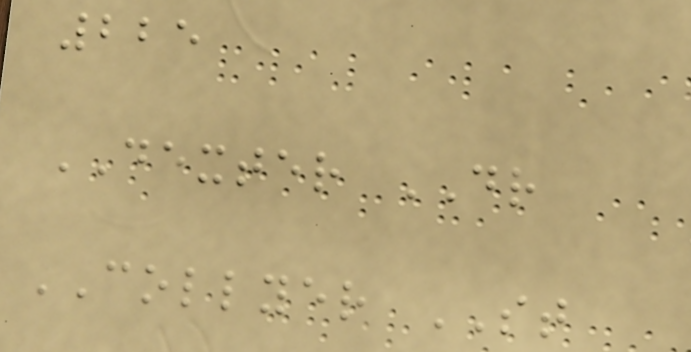225
DEXTER DR
COLLYER ST
